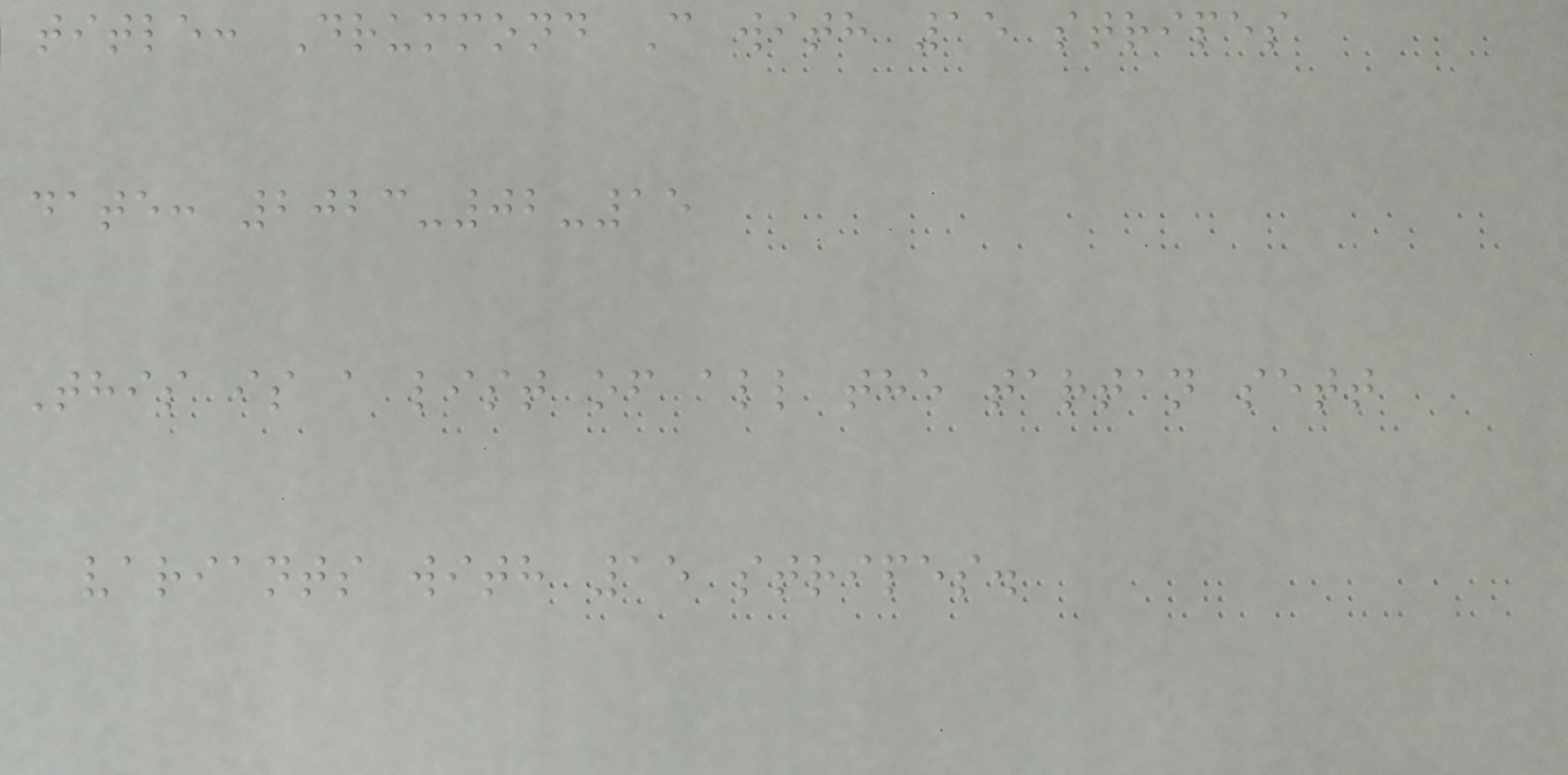title: Drummond C with 15 stripes
date: 2023-02-15
This is a list of all the tartan sett
variants with 15 stripes.
